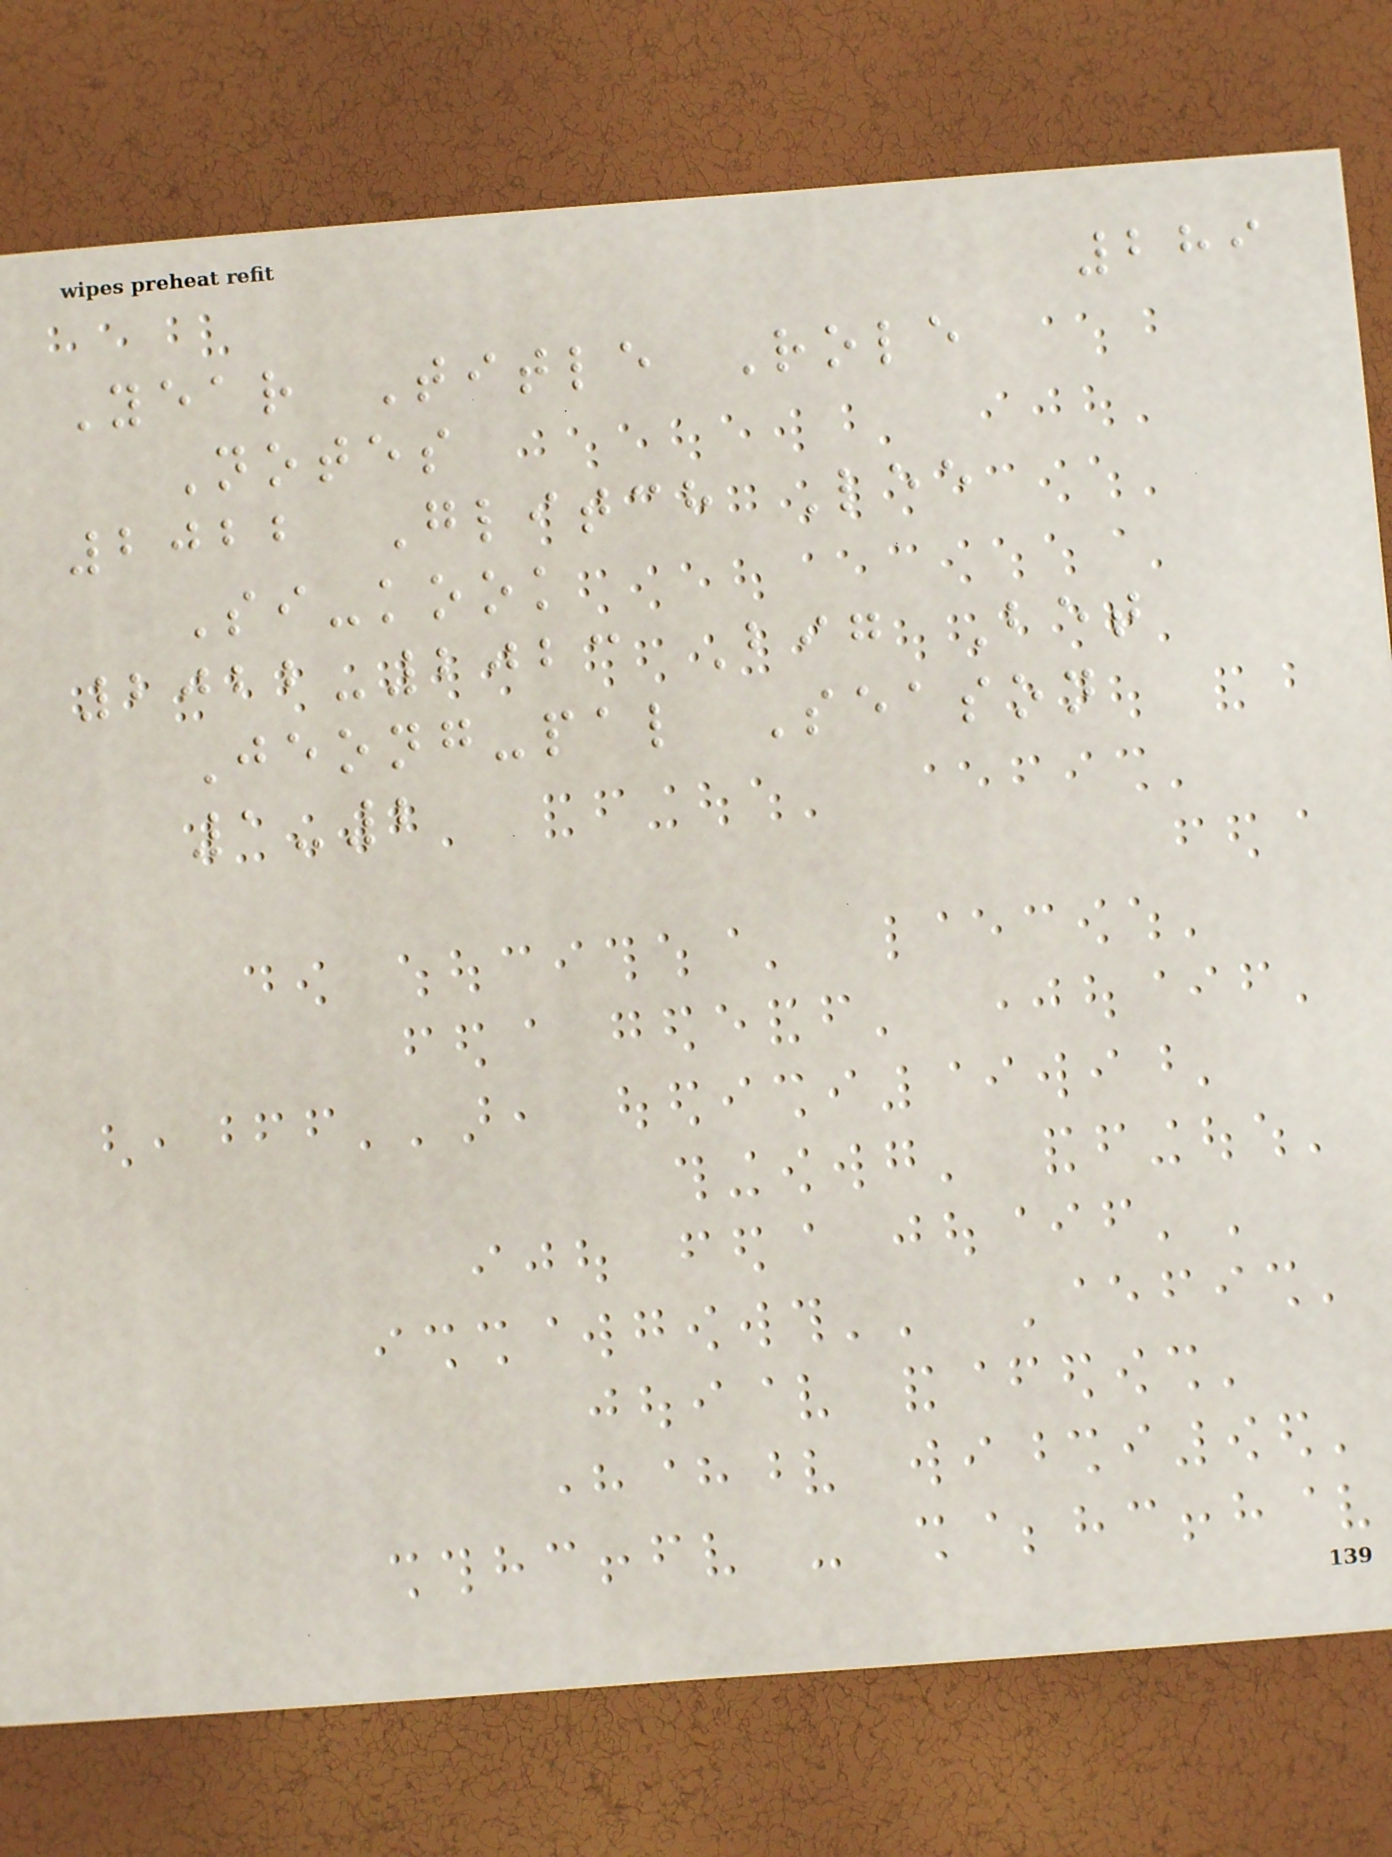289
Year Title Role
Notes
2022 Glitch Lee
Si-kook
2022-2023 Big Bet
Jeong-pal Season
1-2
